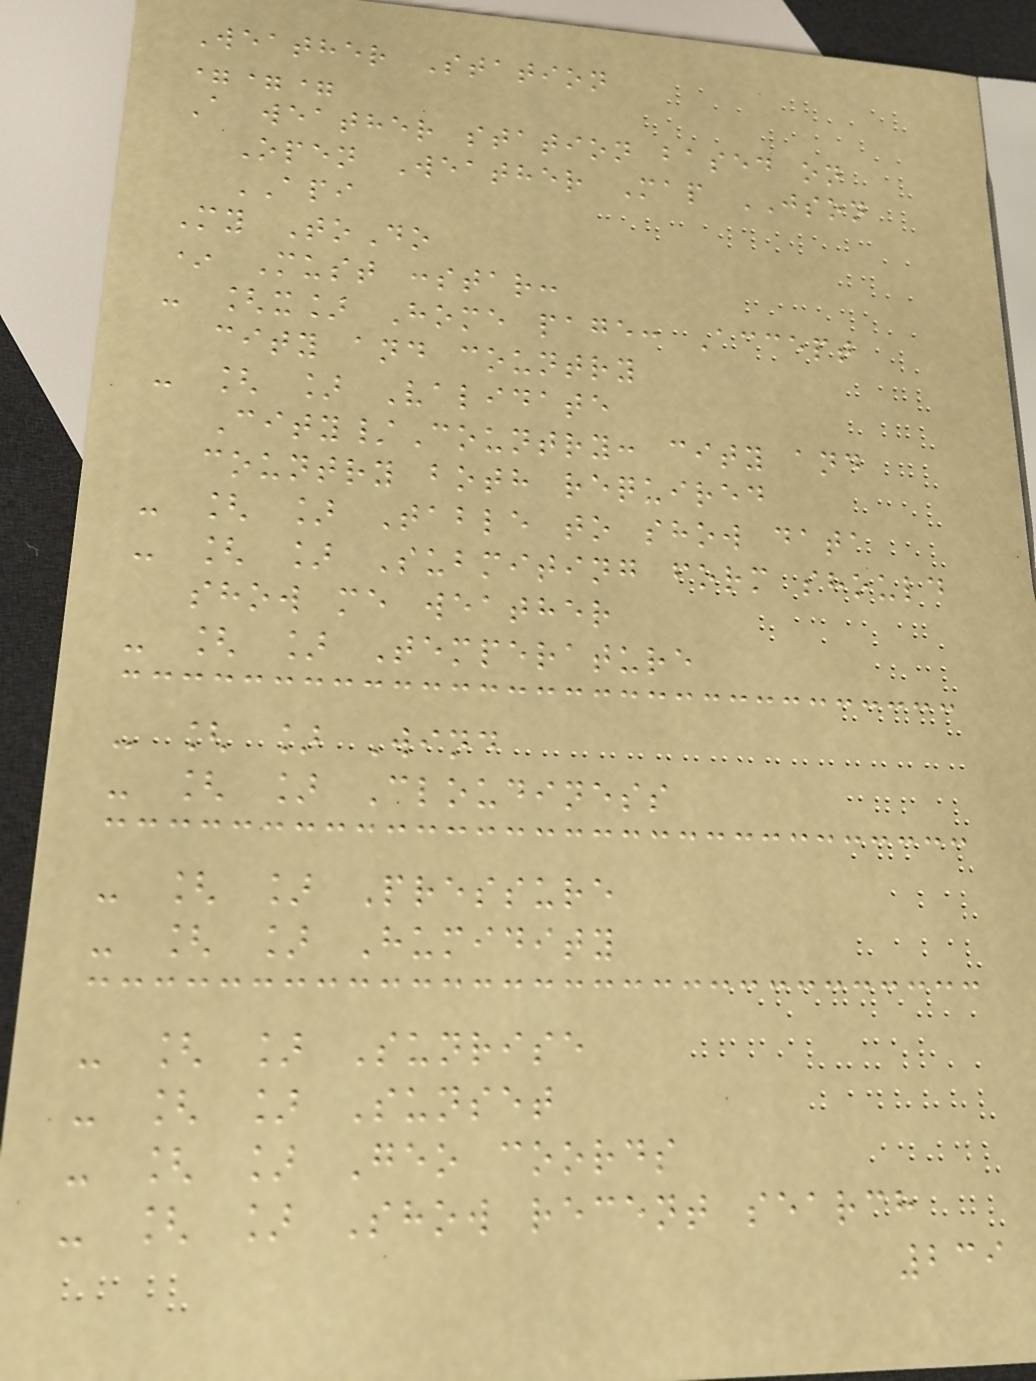Weather Station
===
A weather station based on
Open Weather Map JSON
API
My ToDo
* Must :star:
- [x] Home page: Accept
city and country
- [ ] Validate
City/Country: city and
country both required
- [ ] Table to show data
- [ ] Submiting form should
show me weather
- [ ] Temperature
- [ ] Wind
- [ ] Cloudiness
- [ ] Pressure
- [ ] Humidity
- [ ] Sunrise
- [ ] Sunset
- [ ] Geo coords
- [ ] Show recent search
239
